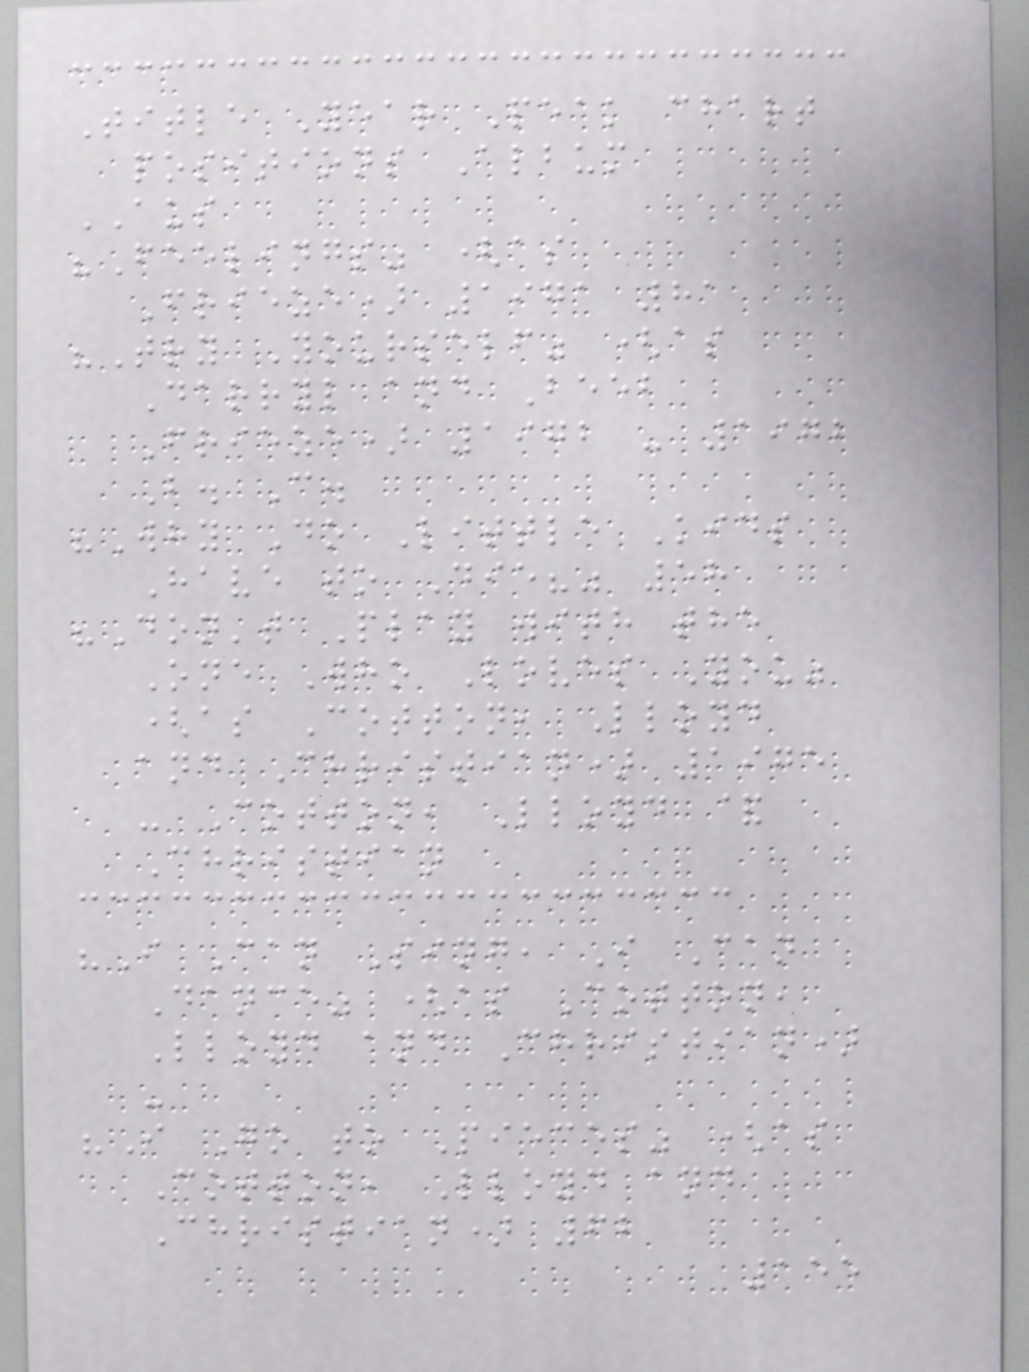Title Year Peak chart
positions Album
AUS
"Feelings" (as
Frieze) 1971 81
"Try Yourself" (as
Darryl and Beeb
Frieze) 1972 - 1972
B. C.
"Why Do Little Kids
Have to Die?" 58
"Don't Play with the
One Who Loves You"
(as Cotton, Lloyd
and Christian) 1975
- Cotton, Lloyd &
Christian
"I Can Sing, I Can
Dance" (as Cotton,
Lloyd and Christian)
-
"I Go to Pieces" (as
Cotton, Lloyd and
Christian) 62
155
